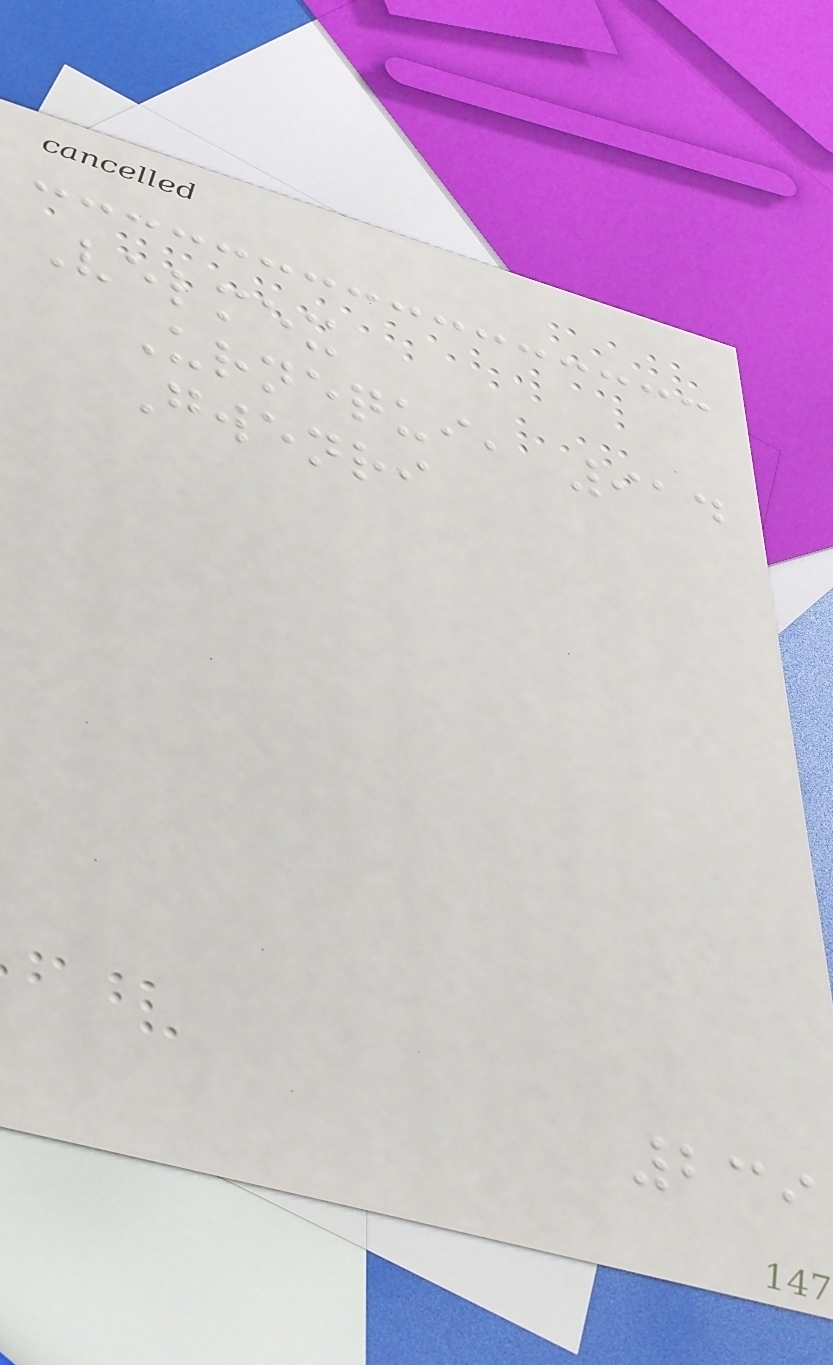Velmex
Urnequi, 914
Gwenri
239
